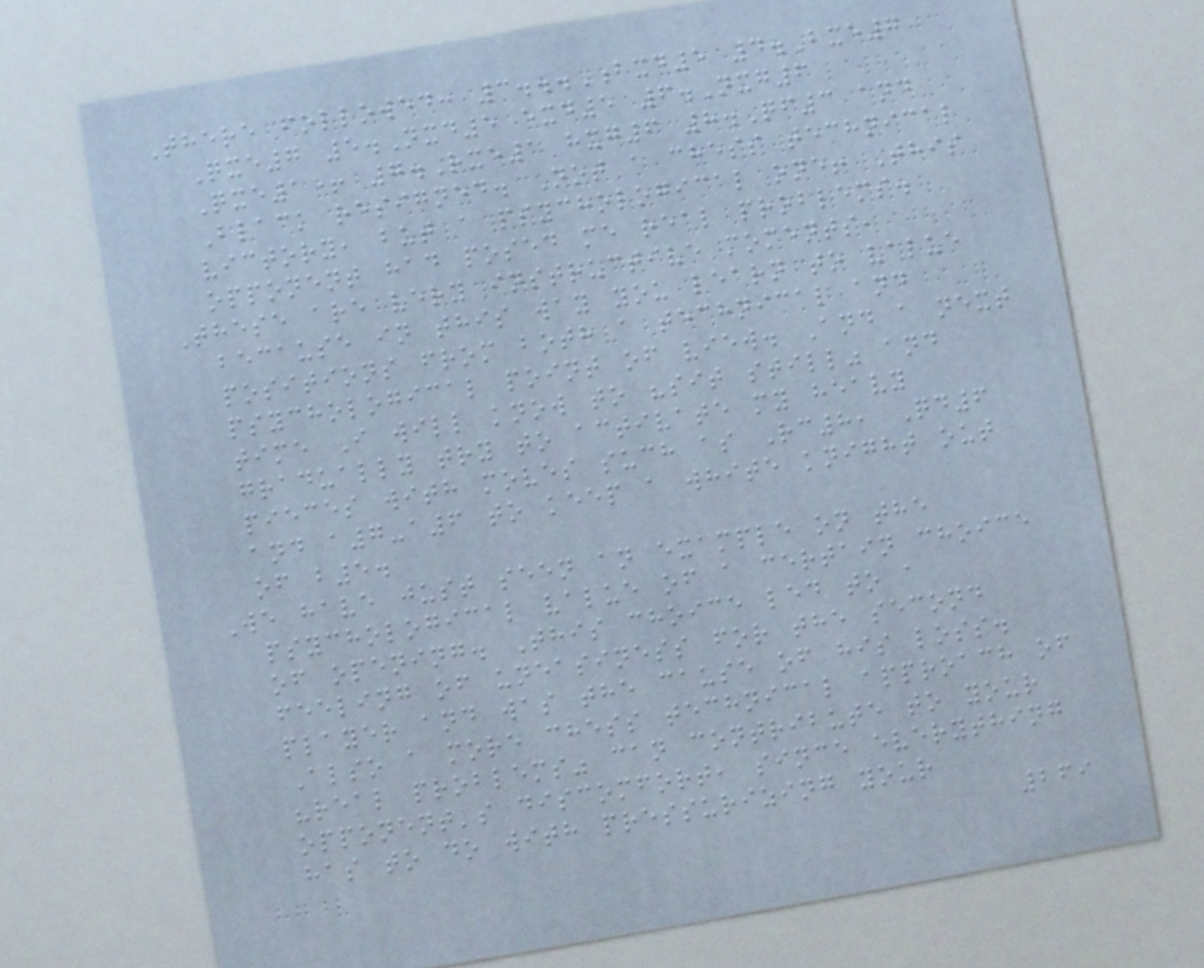There followed: 3...Bxd5 4.Bxe7
Qxe7 5.Nxd5 exd5 6.Nxg6
Qxe1+ 7.Rxe1 hxg6 8.Qf3 and
Black resigned. Not a chess technical
victory, but a psychological one! This
opponent had posed me real problems.
These are very instructive moments,
because in this way you learn to value
positions from both a technical and
psychological point of view. And a next
time I will know to "sit still" and
gradually try to activate my heavy
pieces with moves such as Rc8, Qd6
and a7-a6 to keep a white knight out
of b5.
We have just seen an example on the
psychological value of a certain choice
of opening. This choice led to a
feeling of uneasiness for the second
player and was the cause of his loss.
Also a more chess technical approach of
"real problems" can contribute to your
opponent's discomfort, since everything
has to do with pressurizing your
269
